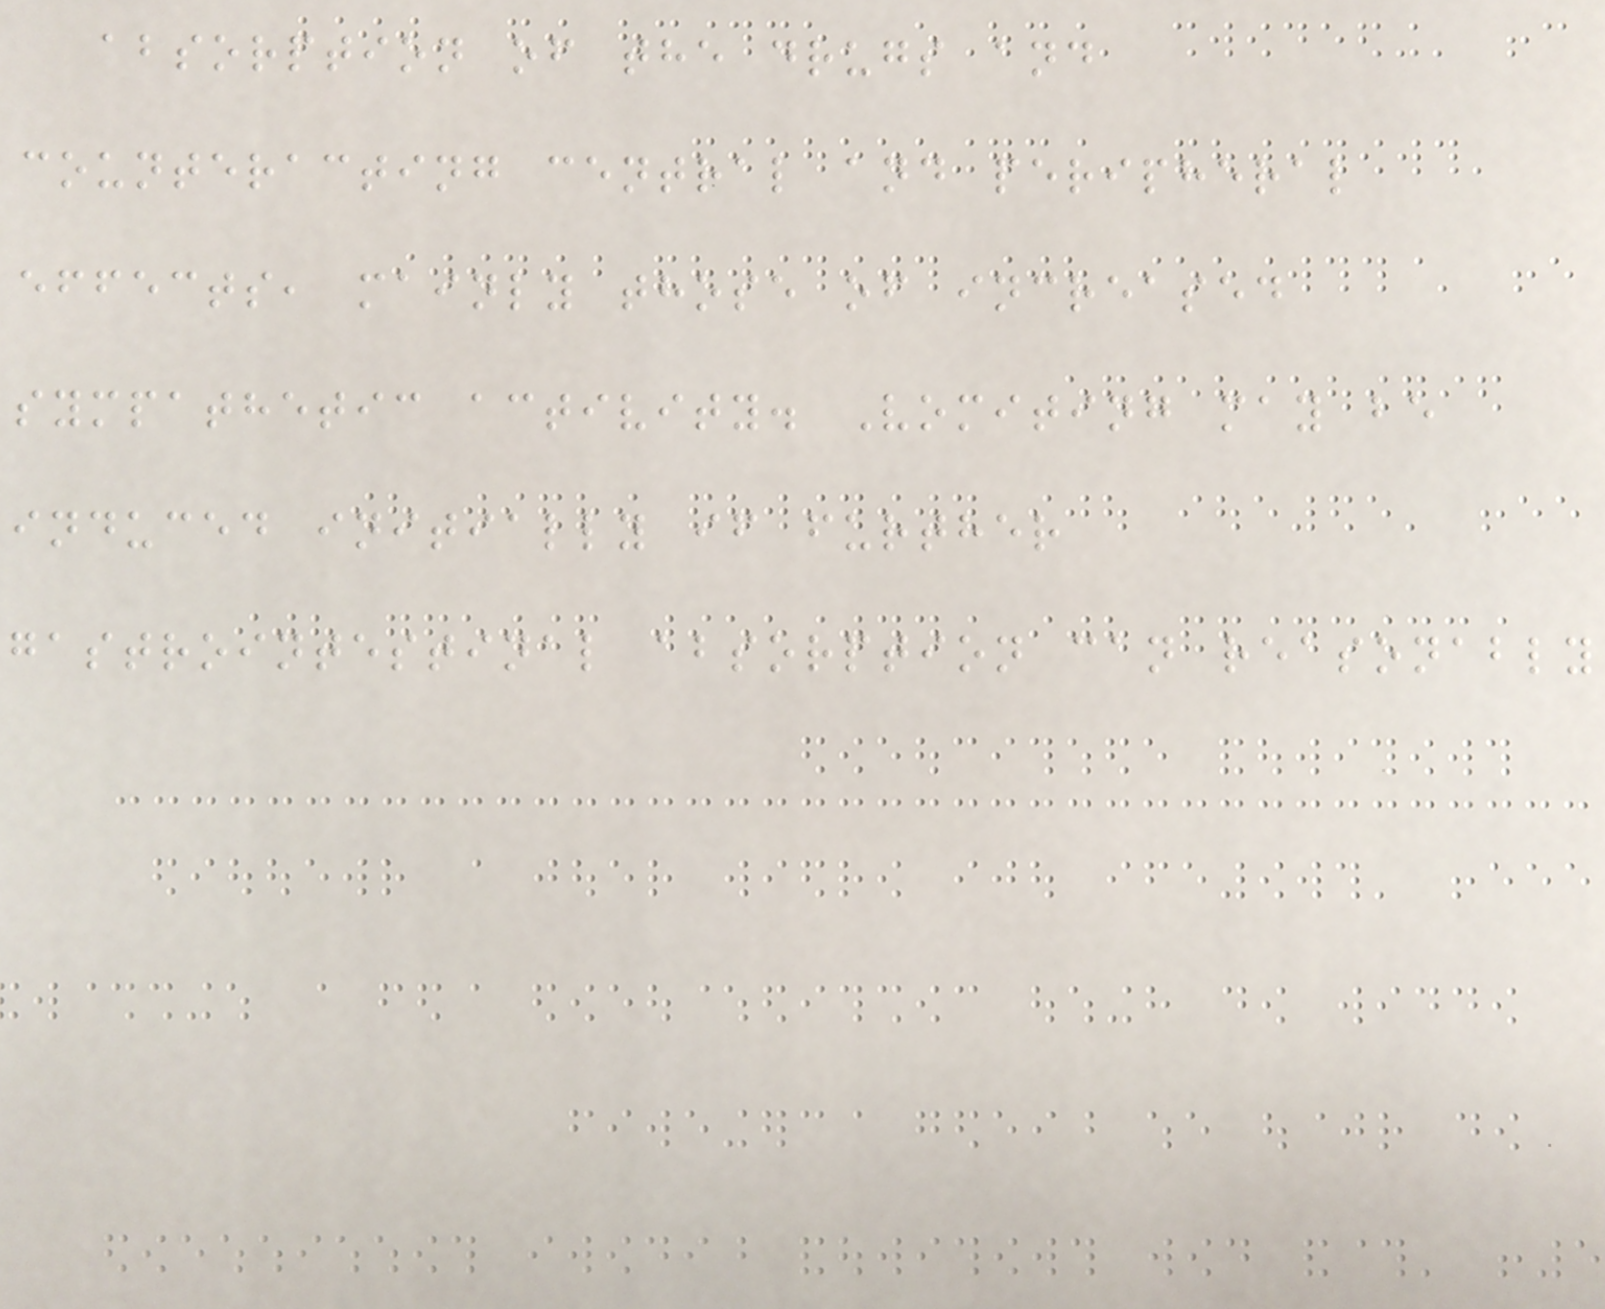absorption of the drugs and
counteracting central and peripheral
effects, mainly those of increased
sympathetic activity. Vomiting may be
induced initially if further
gastrointestinal absorption can reasonably
